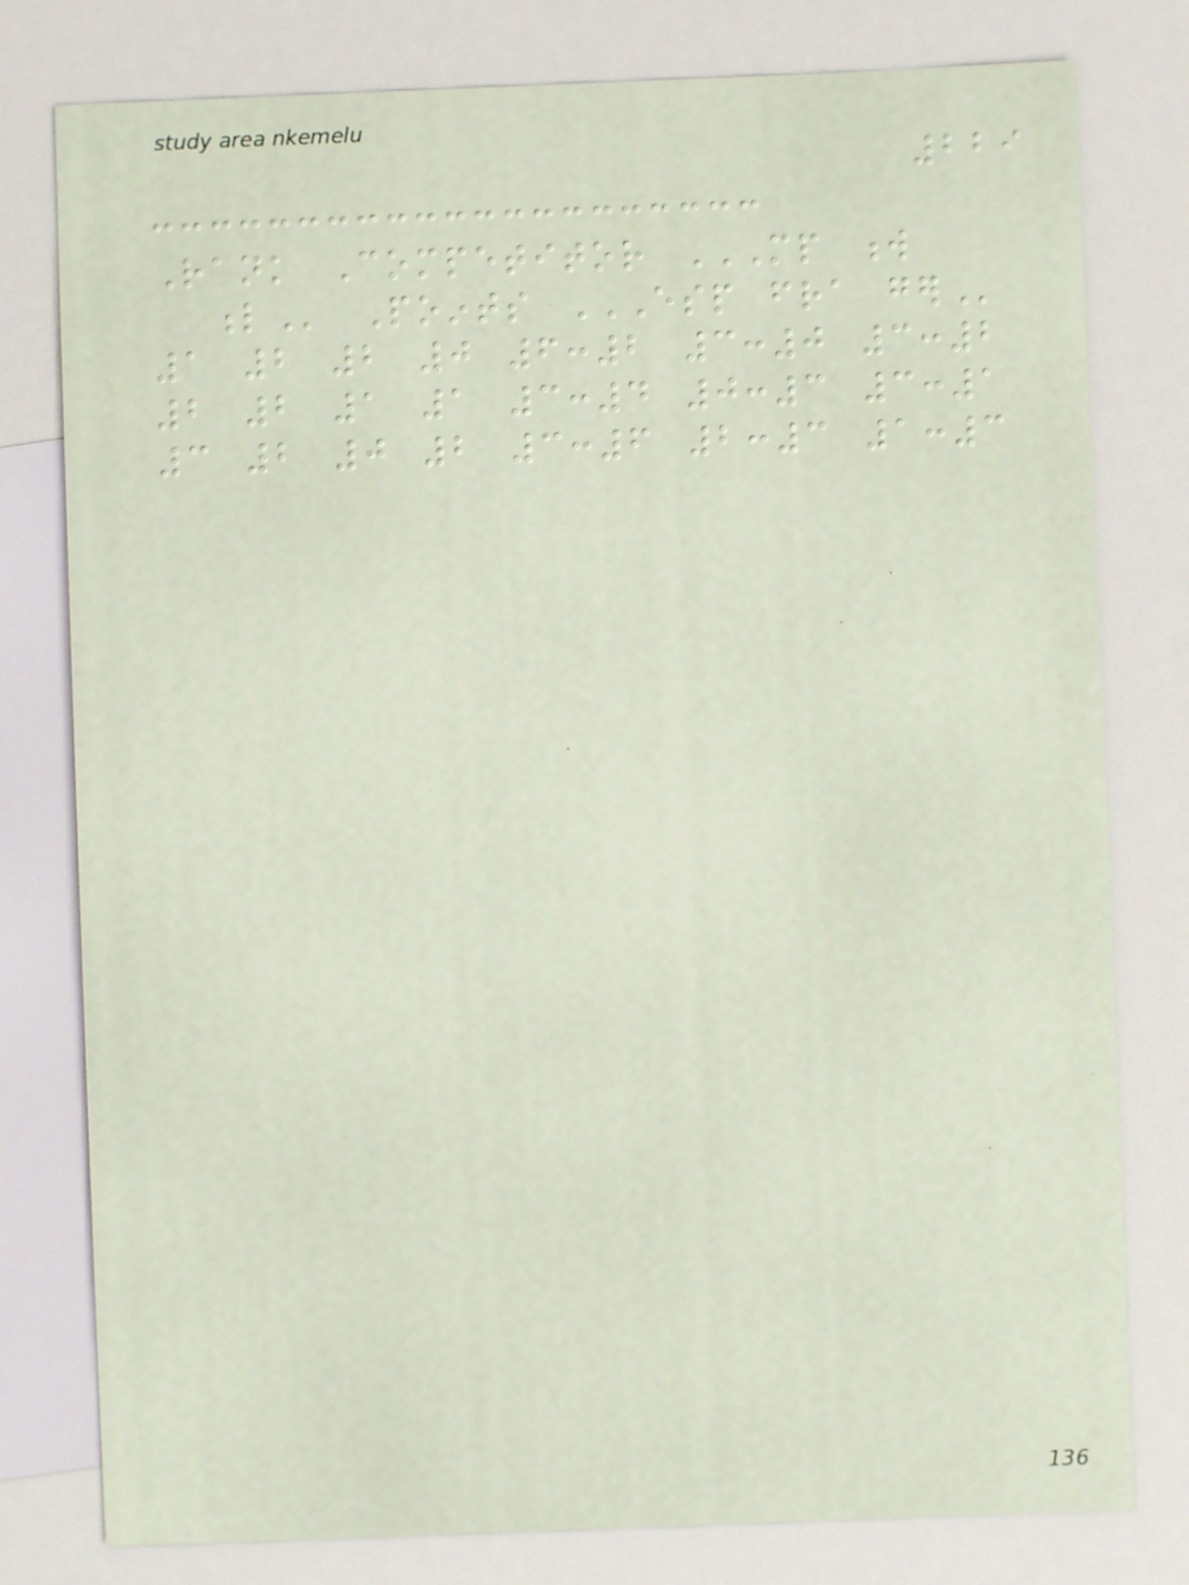229
Rank Competitor MP W
L Points ESP FRA GER
1 2 2 0 6:2 3:0 3:2
2 2 1 1 3:4 0:3 3:1
3 2 0 2 3:6 2:3 1:3
